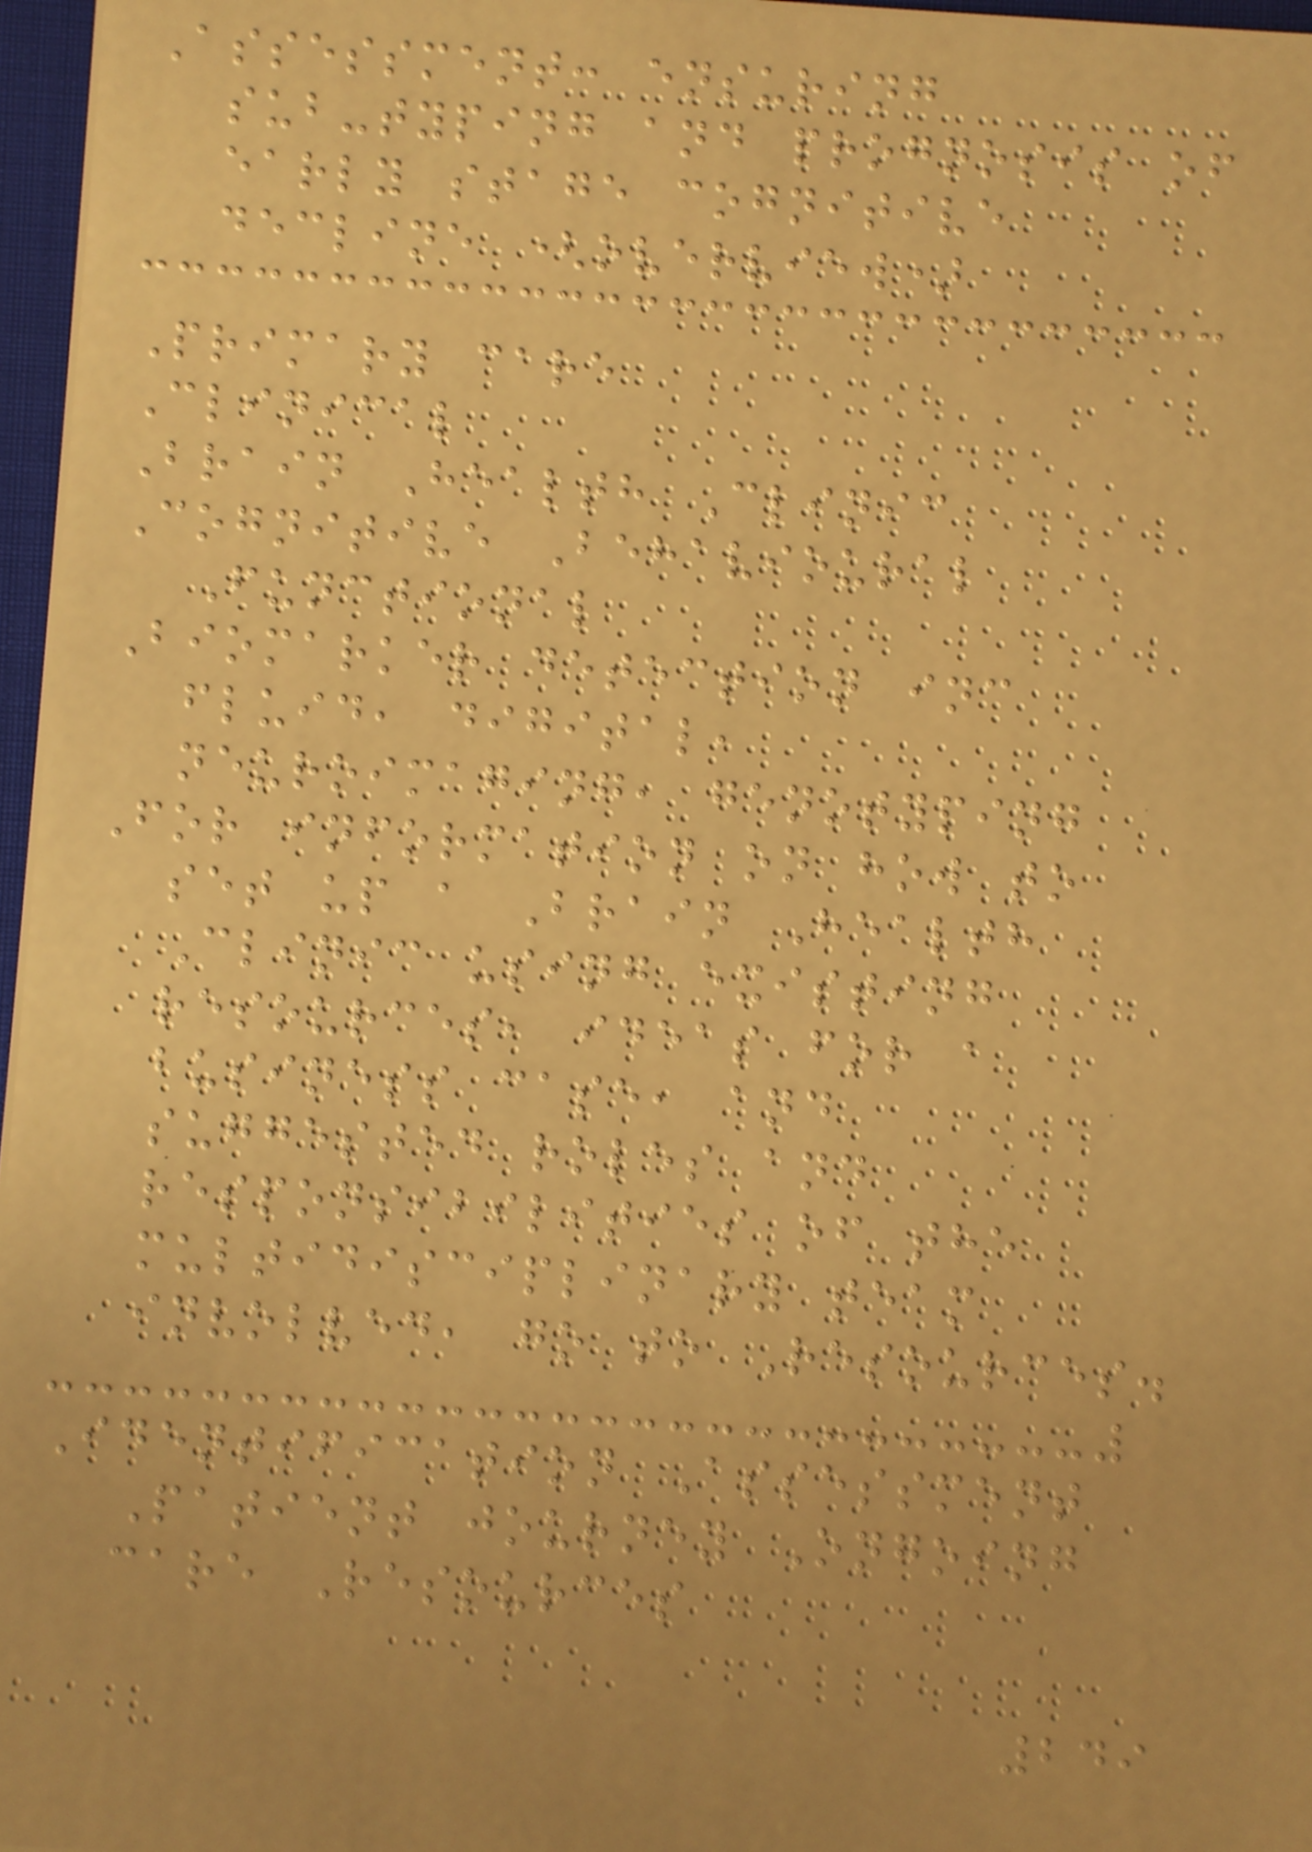Assessment: ensuring
sub-typing and prognosis of
early stage cognitive
decline (overview)
Primary care
Clinical
Brain Health Clinic
Cognitive Behavioural
Functional
Biomarker detection inc
fluid, digital,
neuroimaging, genotyping
For information on how to
set up a Brain Health
Clinic using existing
resources, ideas for a
business case, and
suggested roles and
responsibilities of the
multidisciplinary team
involved, go to Resources.
Identification Assessment
Patient journey Ongoing
care Resources
249
